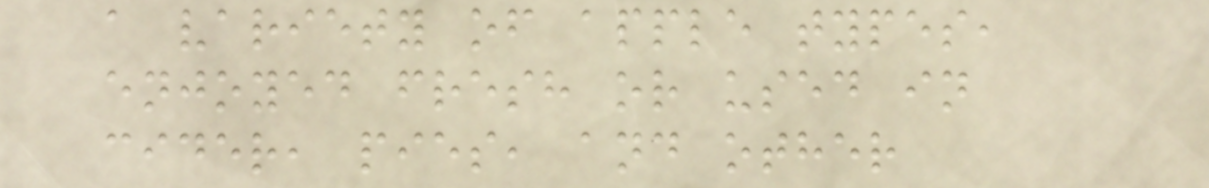a variety of apple types,
enjoyed fresh or used in
cider, pies, and other
